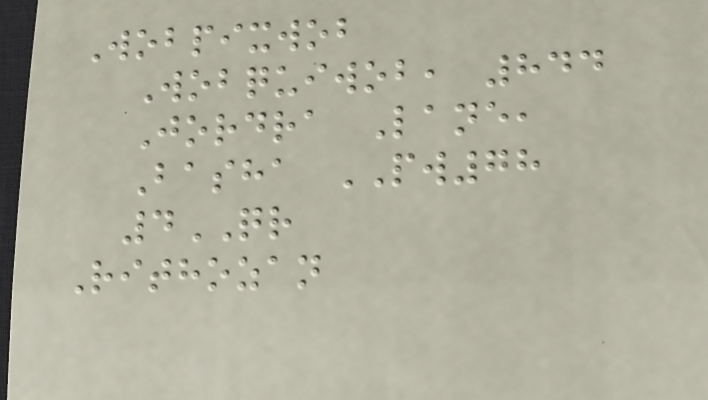Wobpixwob
Wobquiwob, 844
Jordra Lane,
Basha PW78
4QR
Rithozan
